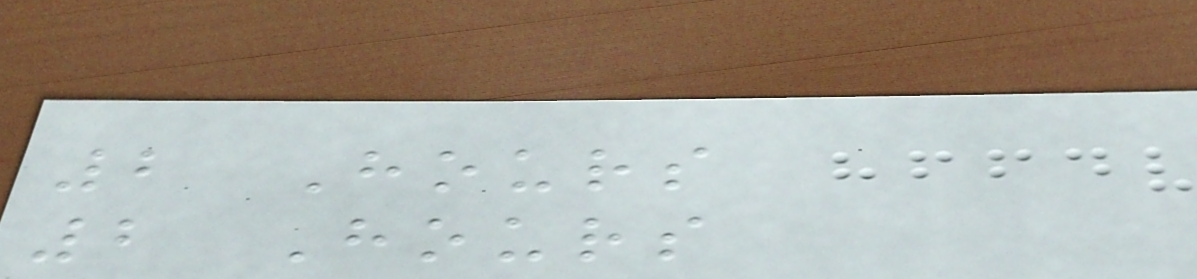2 Hours
2 Hours
